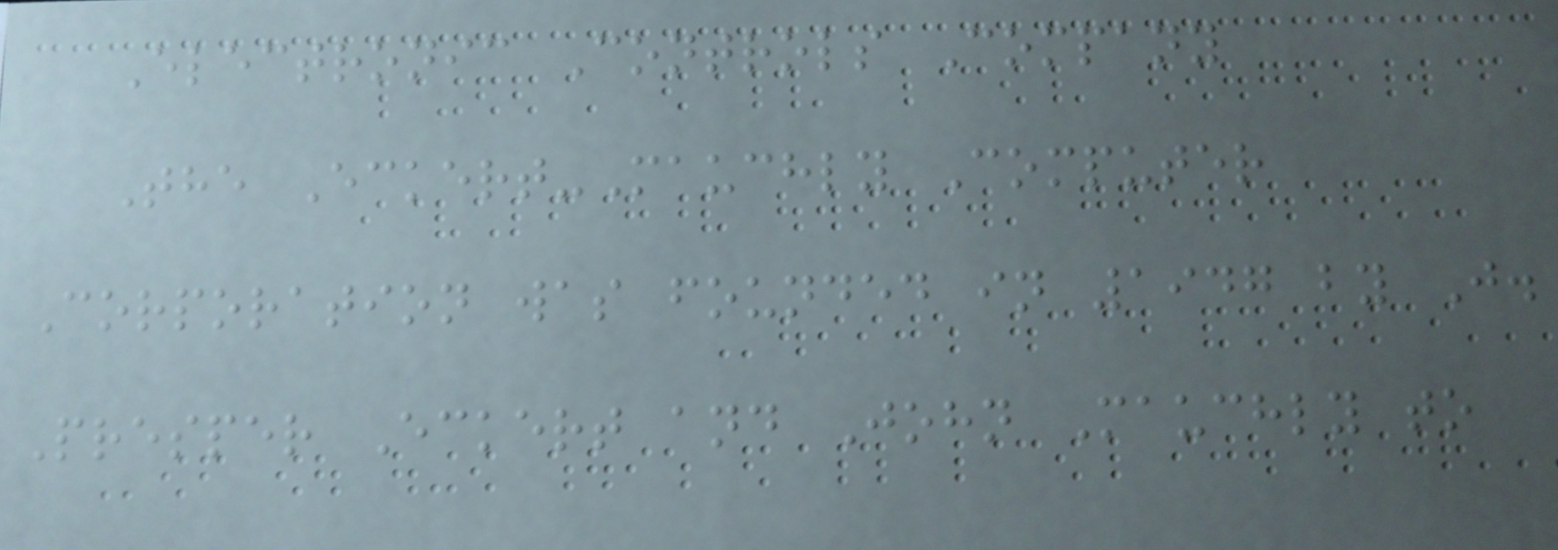Electronic Controls Company
The Eckert-Mauchly Computer
Corporation was founded in 1947 by J.
Presper Eckert and John Mauchly to
